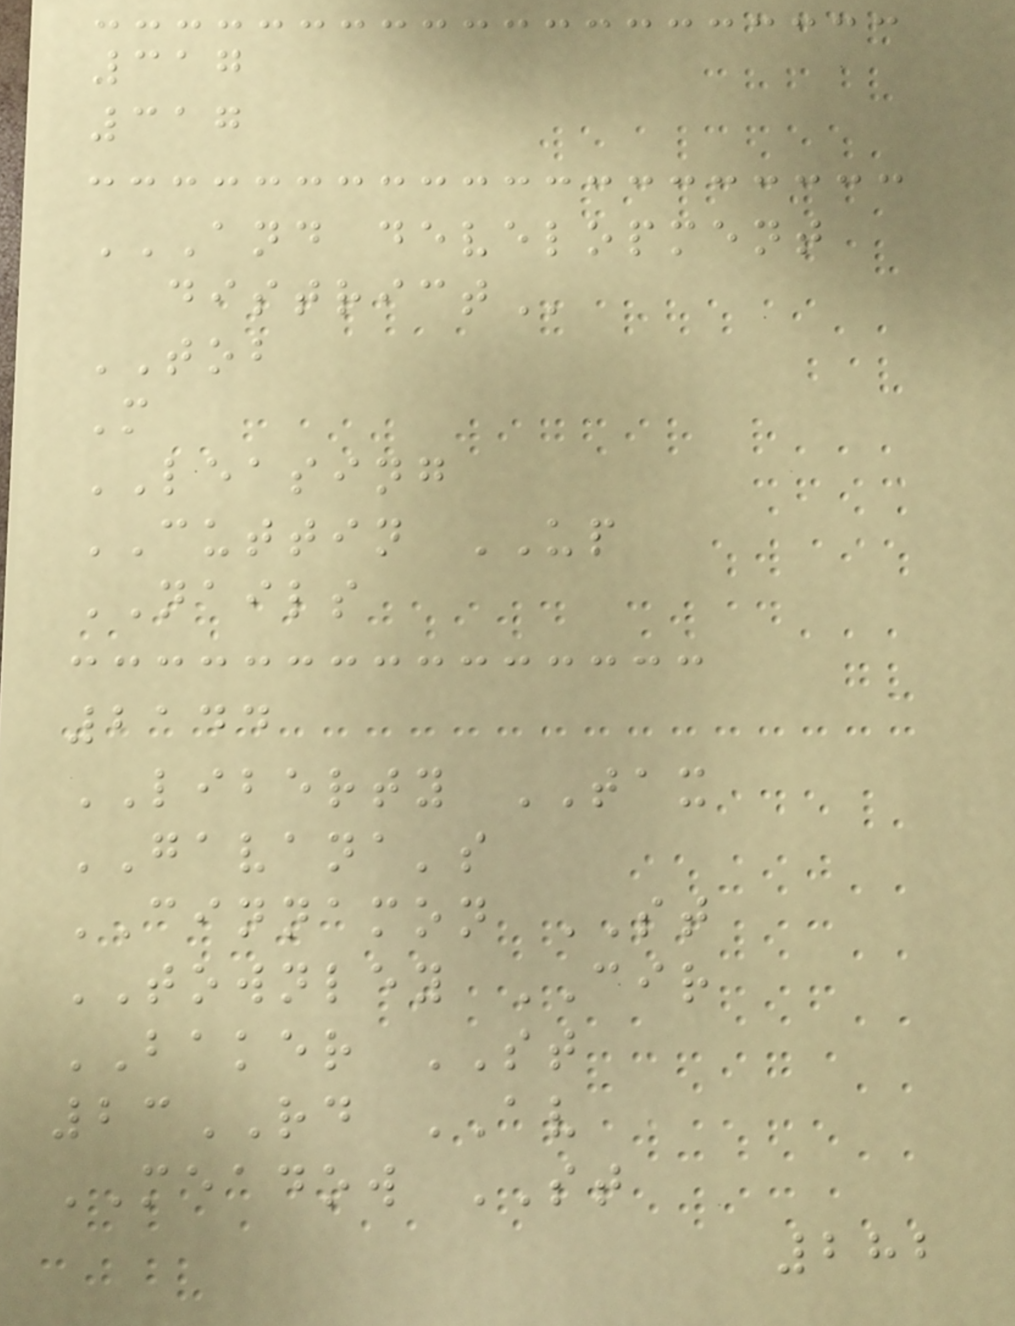317
317
AND DEVELOPMENT
DISTRICT
TOB
M
LEASING
CUTTIN UP
NAILS
2144
LIBERTY TAX
GAVANA's
CINNAMON ST
TOWNLEY CIR
BAKER ST
23RD AV
MEADOW ST
282
